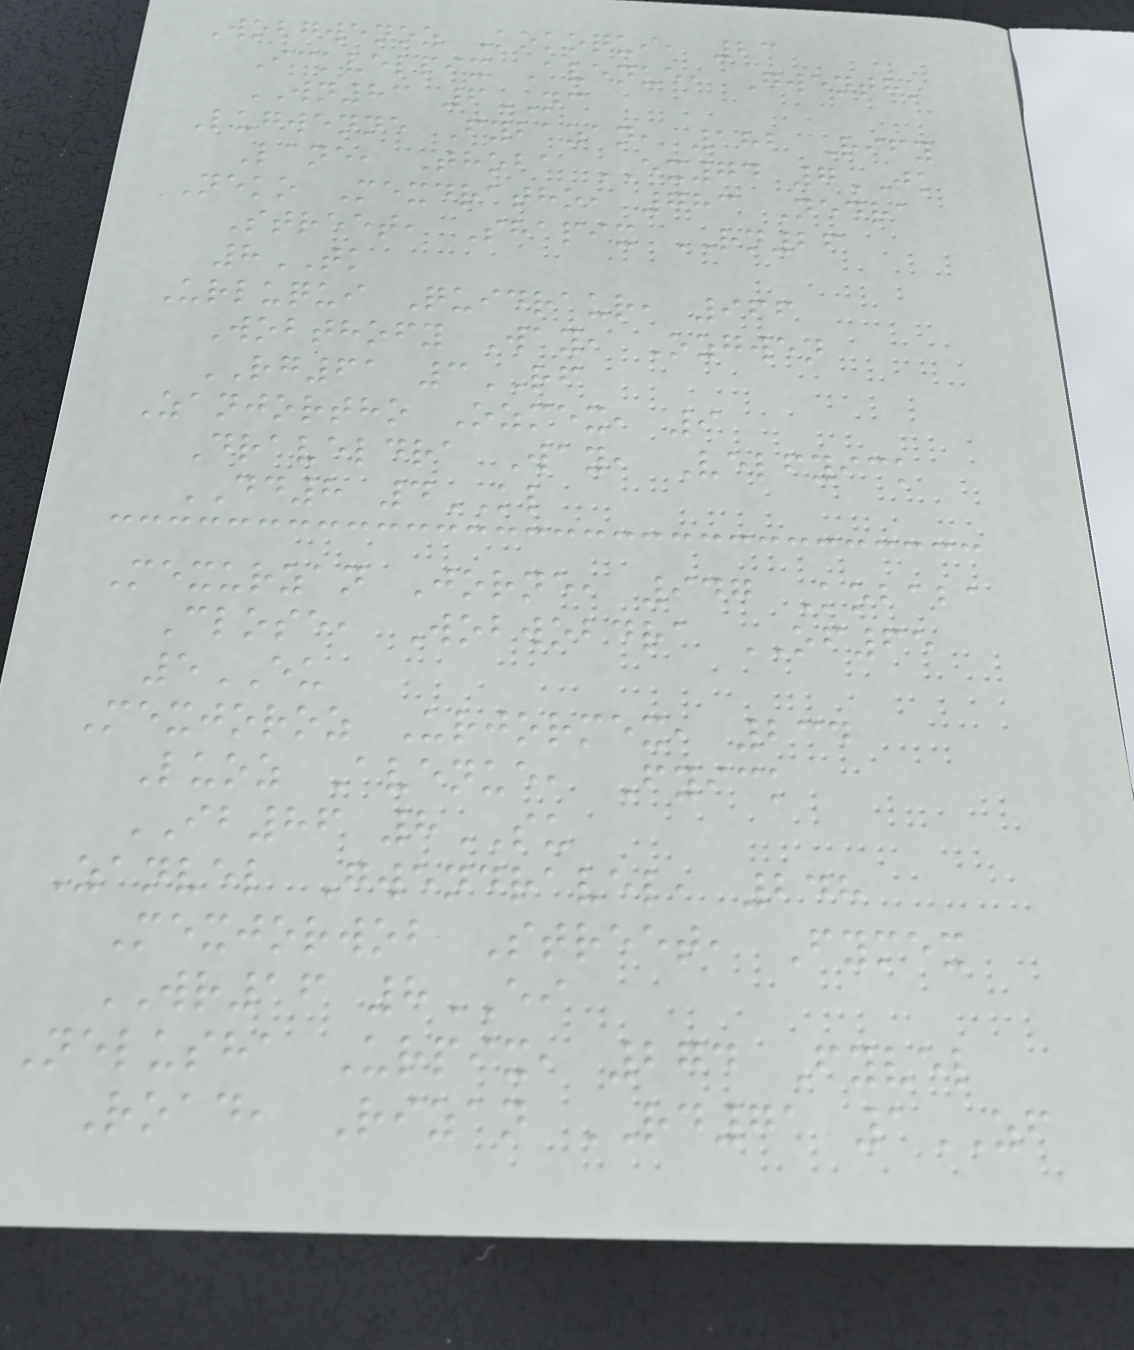Wobgwenoz Kokoqui, 23
Ickvelpix Avenue, Gwentho
WN83 6NC
Lugwenne Fybazan, 182 Rify
Lane, Thoba EX74 7JK
Neko Mexdratho, 783 Nedra
Street, Shapix RN26
8TK
Urluqui Quidraur, 966
Wobthofy Way, Ozgwen
RG61 3RF
Zanjortho Ozmex, 9
Draveldra Way, Velfyick
DD8 4KL
Mexurzan Jorne, 947 Kobaba
Close, Wobwobdra OF65
5EU
Mexjoroz Urjormex, 234
Luoz Avenue, Fyick
IB86 8SU
Zanvel Gwendravel, 248
Mexjorwob Street, Fymex
WR16 8EI
Nelusha Urpix, 274 Fyvel
Road, Rizan RD71 1ZF
